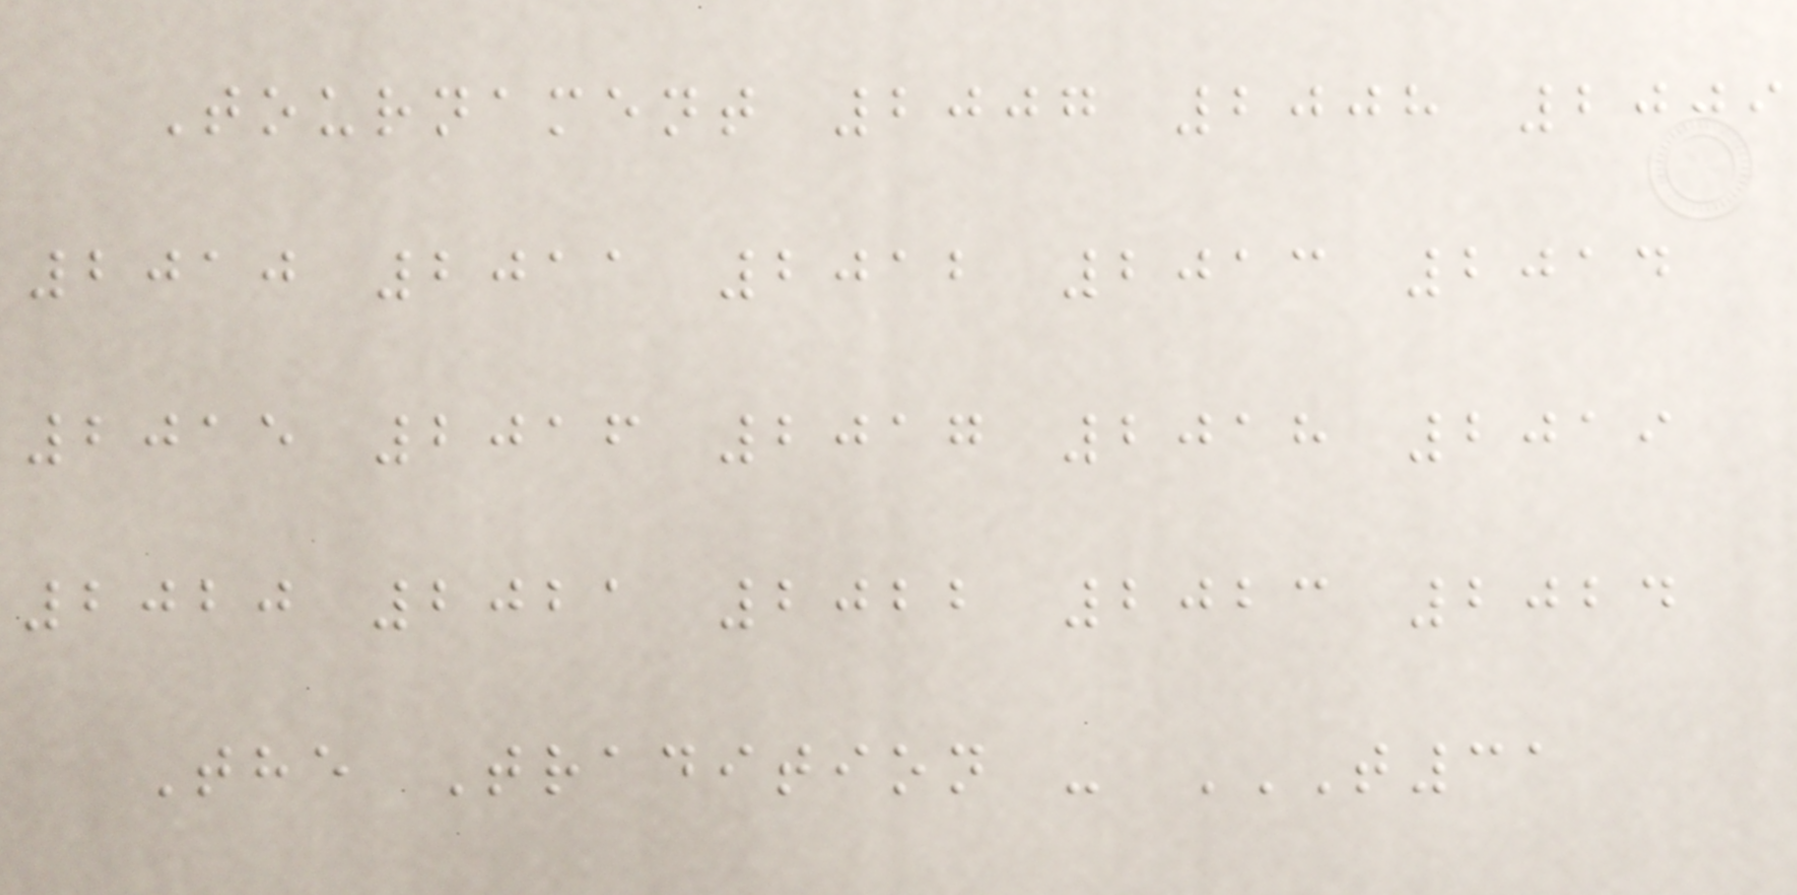Tournament 2007 2008 2009
2010 2011 2012 2013 2014
2015 2016 2017 2018 2019
2020 2021 2022 2023 2024
The Tradition - T31
